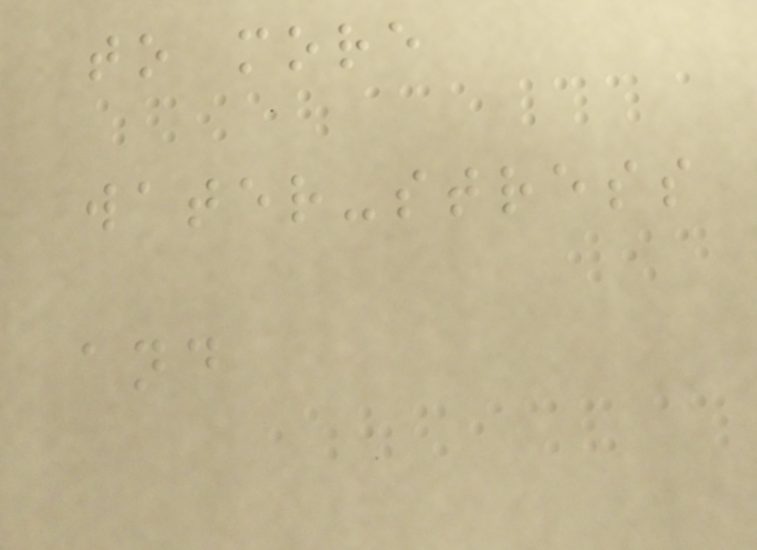to more
water-stress
and
